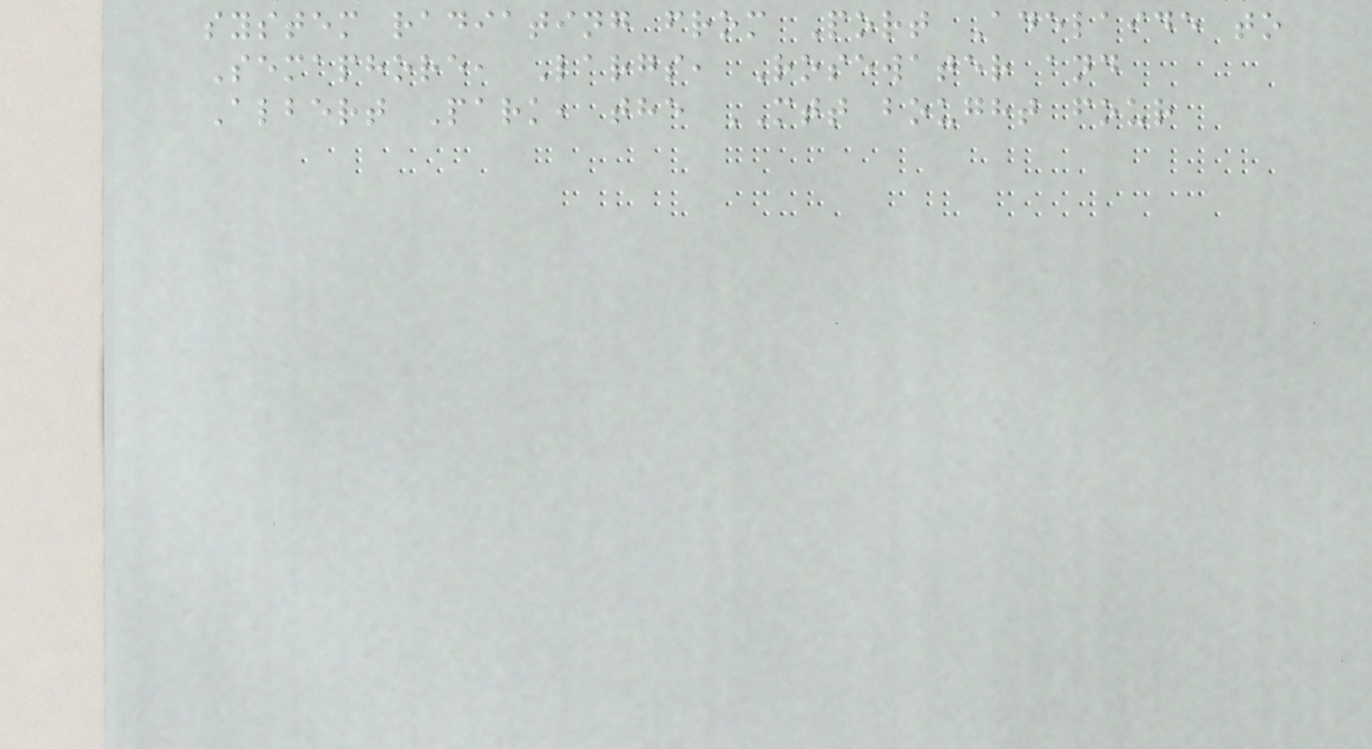system radiating from Port Adelaide to
Semaphore, Largs, Rosewater and
Albert Park, the MTT bought four
